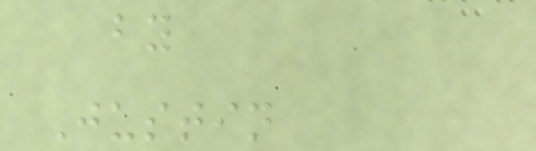by
Justin
